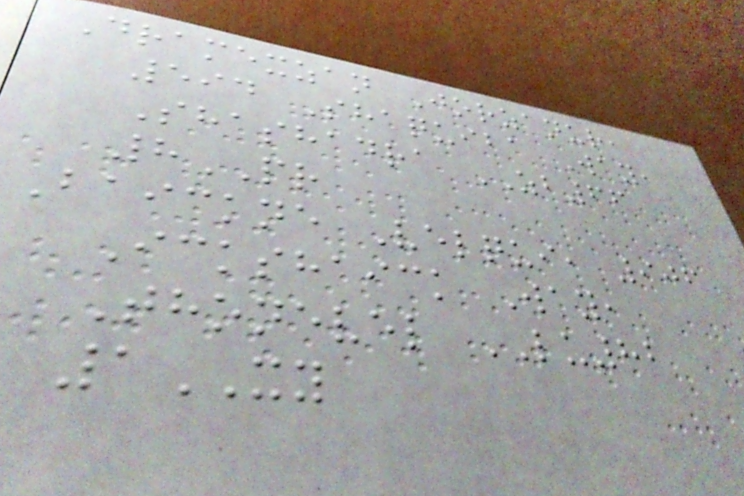Dramexzan Jorzanur,
594 Shaquiba Way,
Shashadra ZB66
8PR
Baickne Velqui, 906
Ickshaick Way,
Thonevel LU82
1XY
